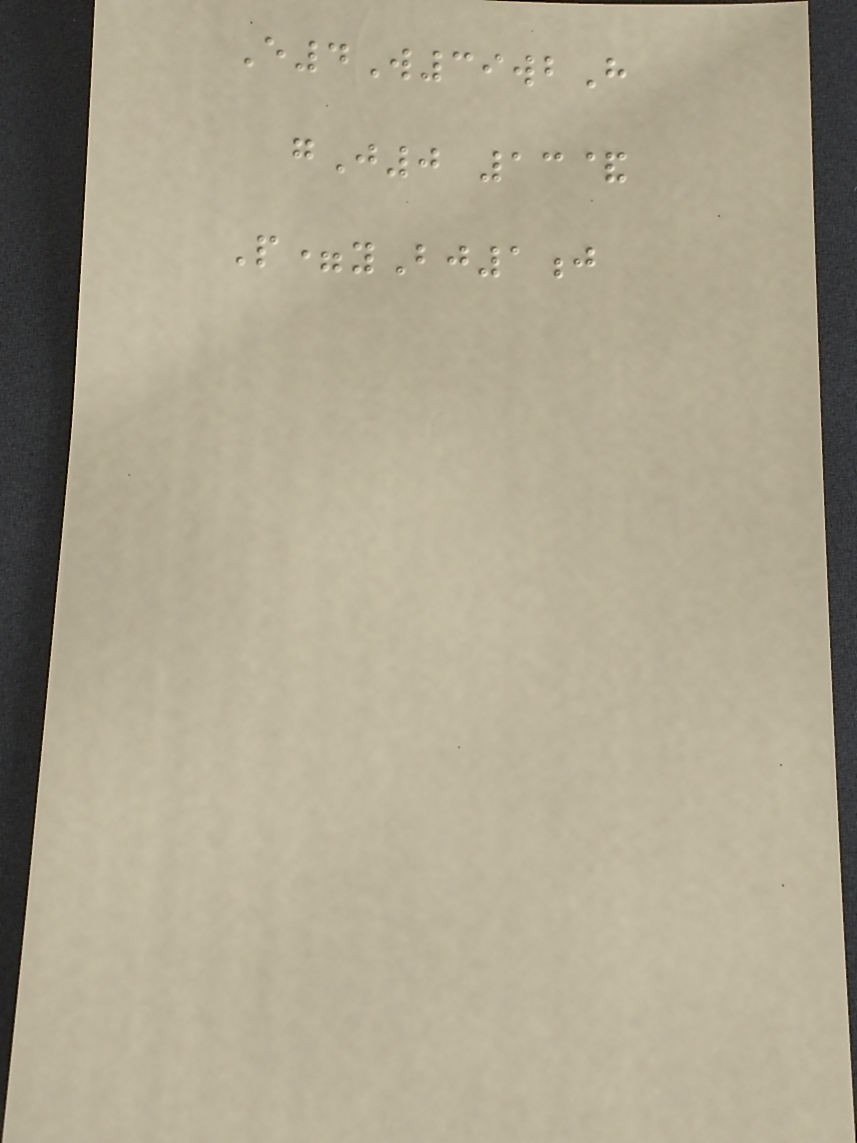E4W39wbH
gJ0 13&
P=yBj1j
